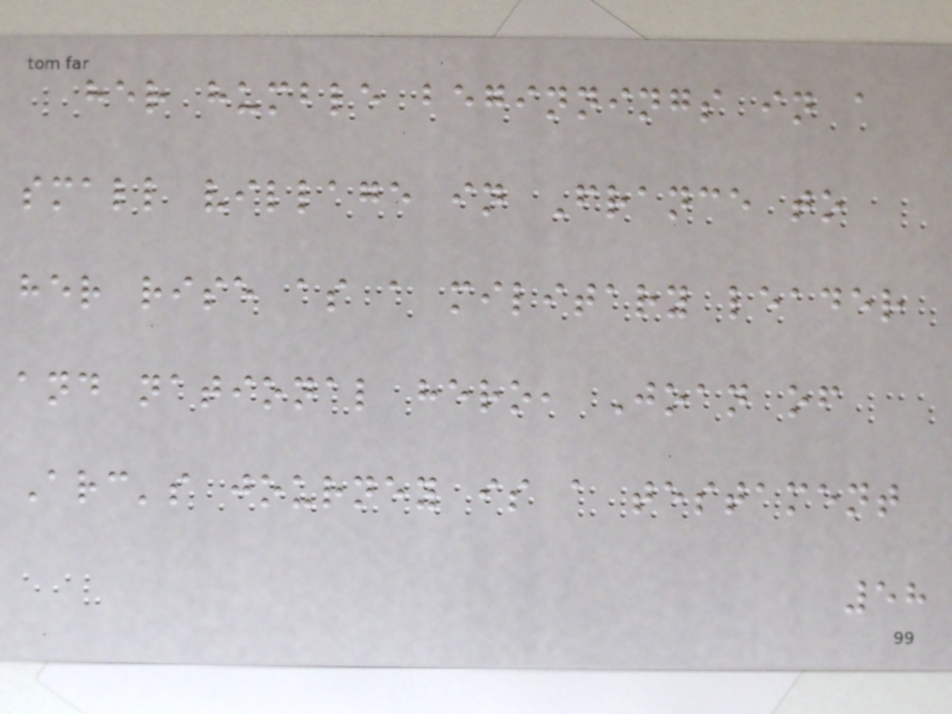her humble beginnings in a
small village in France to
her rise as a military leader
and national hero, Joan of
Arc's journey is a testament
58
